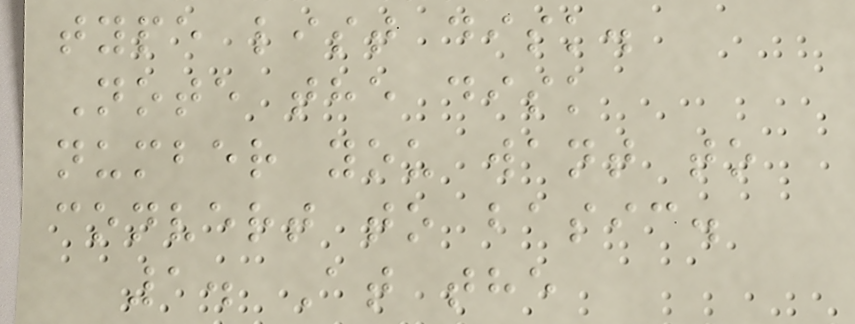type list disk.
Note the disk
number you want to
convert to basic.
1. At the
